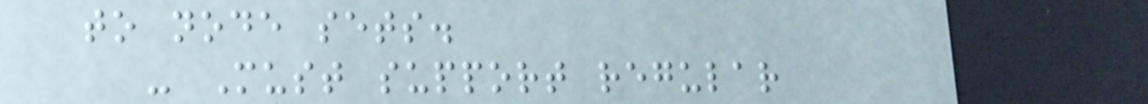to node sets.
- Must support regular
